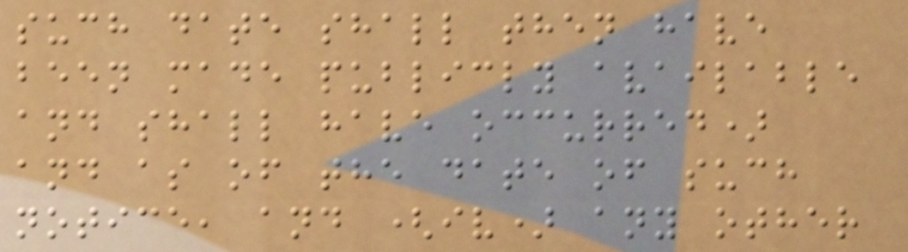such date shall then have
been made publicly available
and shall have occurred)
and as of the date of such
notice, and (iv) any other
